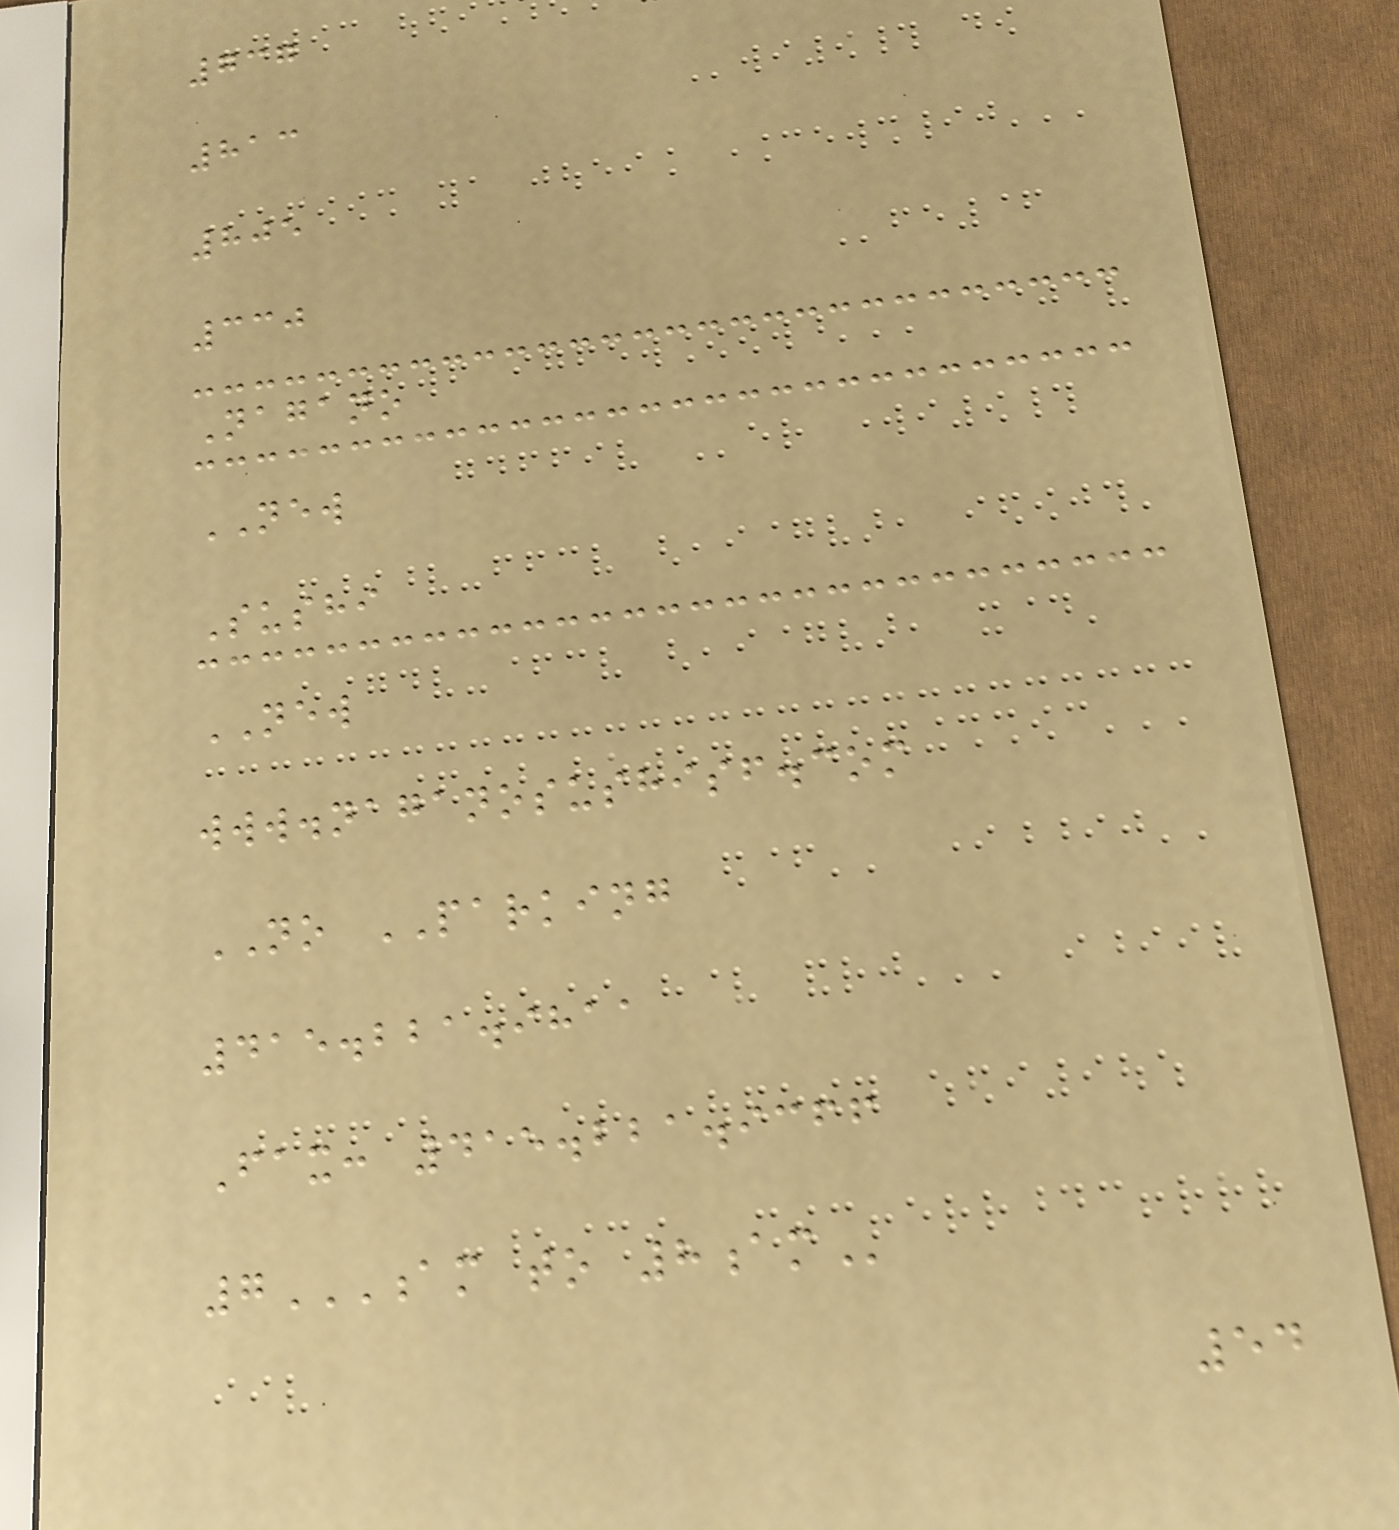737
813
805
330
Nagano
NEW
Sushi
NEW
www.naganosushisf.com
NO PARKING
415.221.9811
Fax: 415.221.9366
7AM TO 8AM
54
